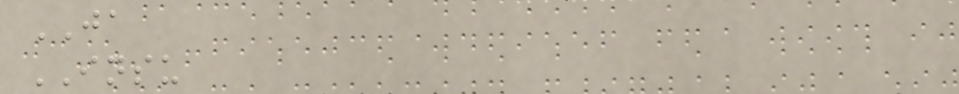JA
INSU
